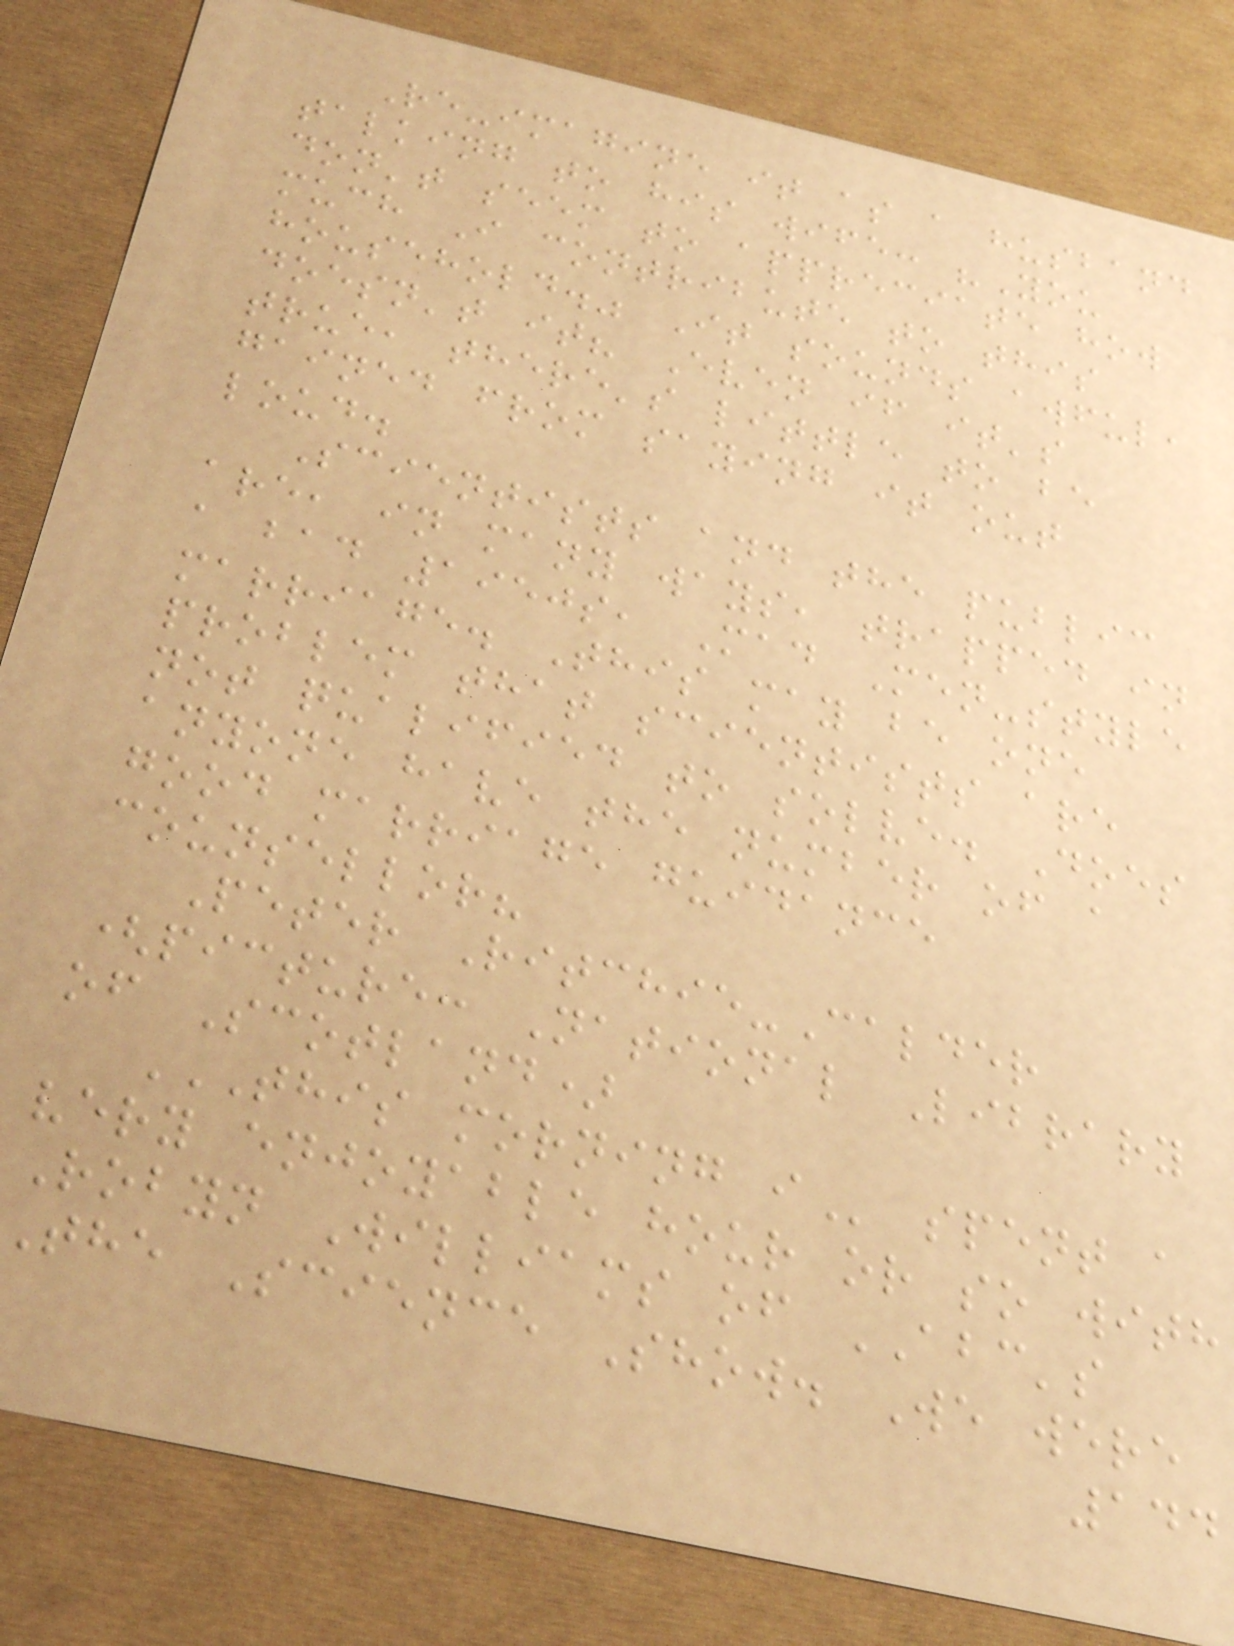Re-imagine it as a husband
talking to his wife: "You
don't seem to appreciate how
much I contribute to this
household." It sounds awful,
doesn't it? Even if it's
true, there's little to be
gained from saying it out
loud.
Scientists and the public
are, in many ways, trapped in
a bad 1950s, Mad Men-style
marriage. This may be one
problem that scientists are
not qualified to solve. Does
anyone have the number of a
good marriage guidance
counsellor?
Peter Ritchie-Calder
(picture: National Library
of Scotland)
THIS MORNING I spent a
very enjoyable hour or so with
Robyn Williams of ABC's
the Science Show. We were
144
